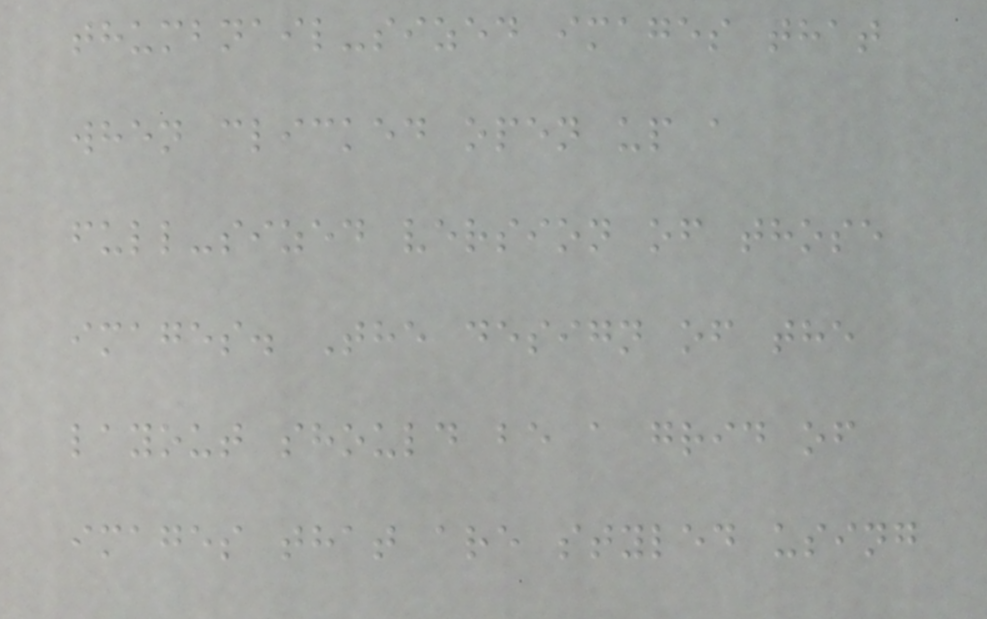thumbnail-sized images that
when clicked open up a
full-sized version of those
images. The design of the
layout should be a grid of
images that are styled using
